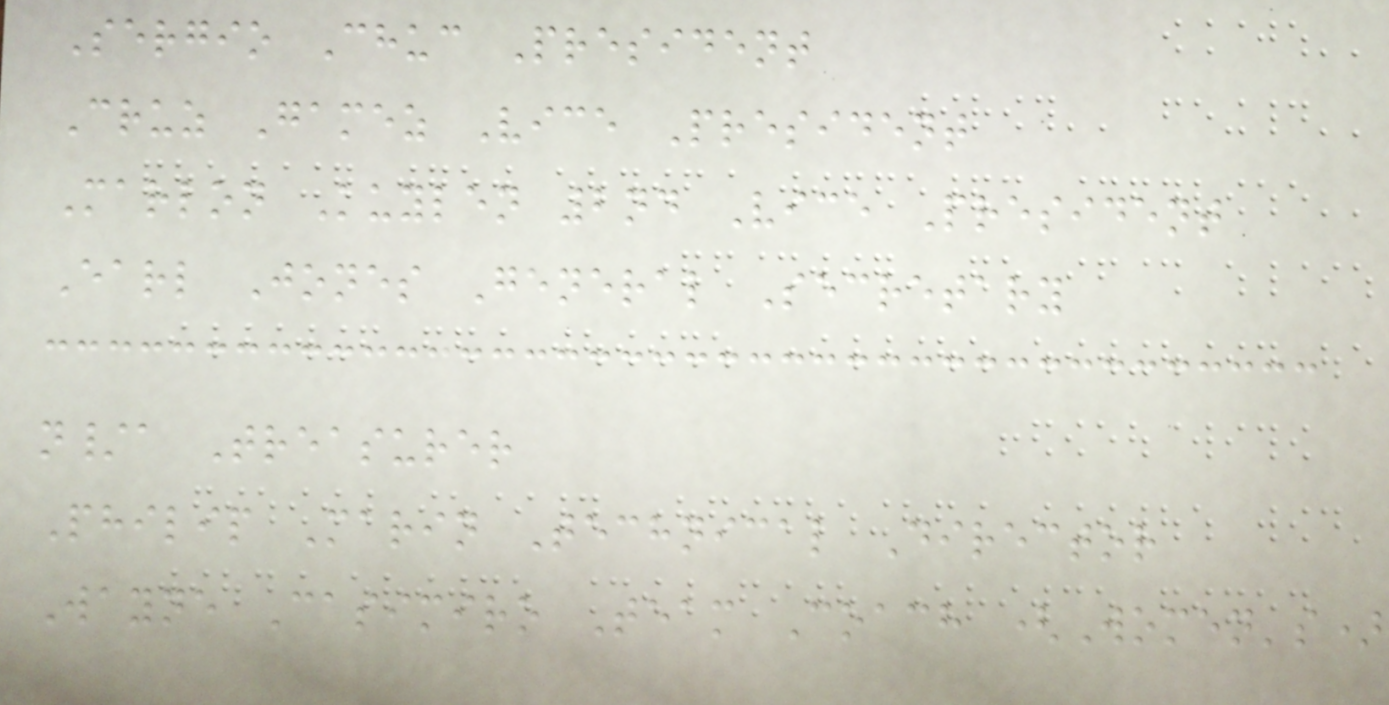Sergio Chuc President
Cruz Gamez Vice President
Marlon Kuylen 2nd Vice President
Earl Jones General Secretary
n/a Treasurer
Philip Marin Technical Director
Wayne Casimiro Team Coach (Women's)
